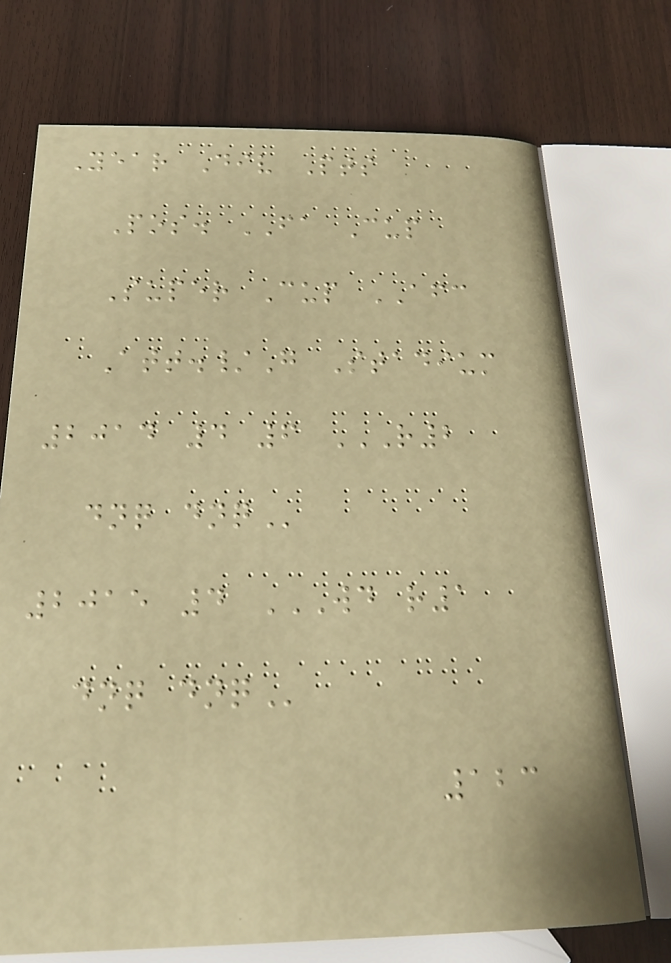Year Div Pts
Pos. FA Cup
Super Cup AFC
Att./G Stadium
2014 4 6 R2
DNQ DNQ
2015 4 WD R1
DNQ DNQ
123
